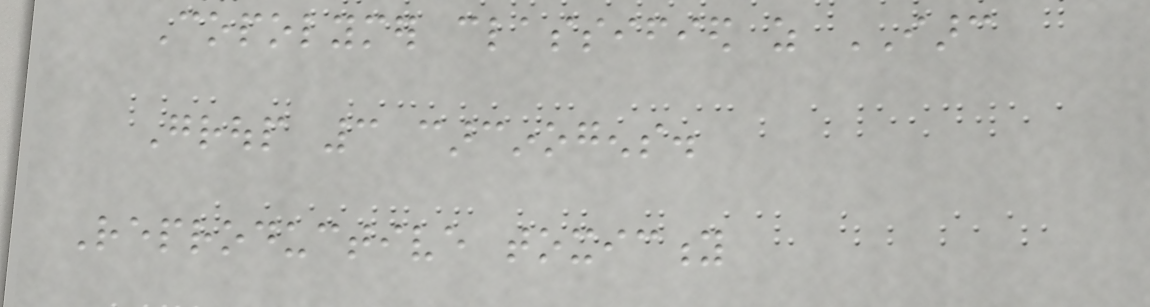Copolymer classified as IARC
Group 3 carcinogens.
Reproductive toxicity
